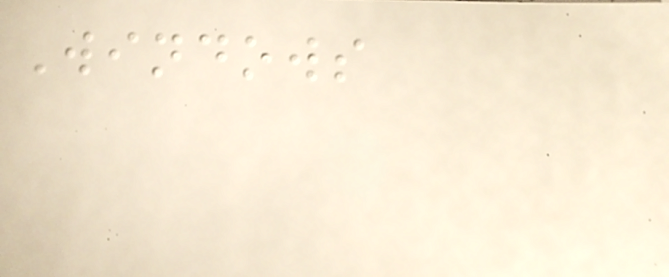Windows
